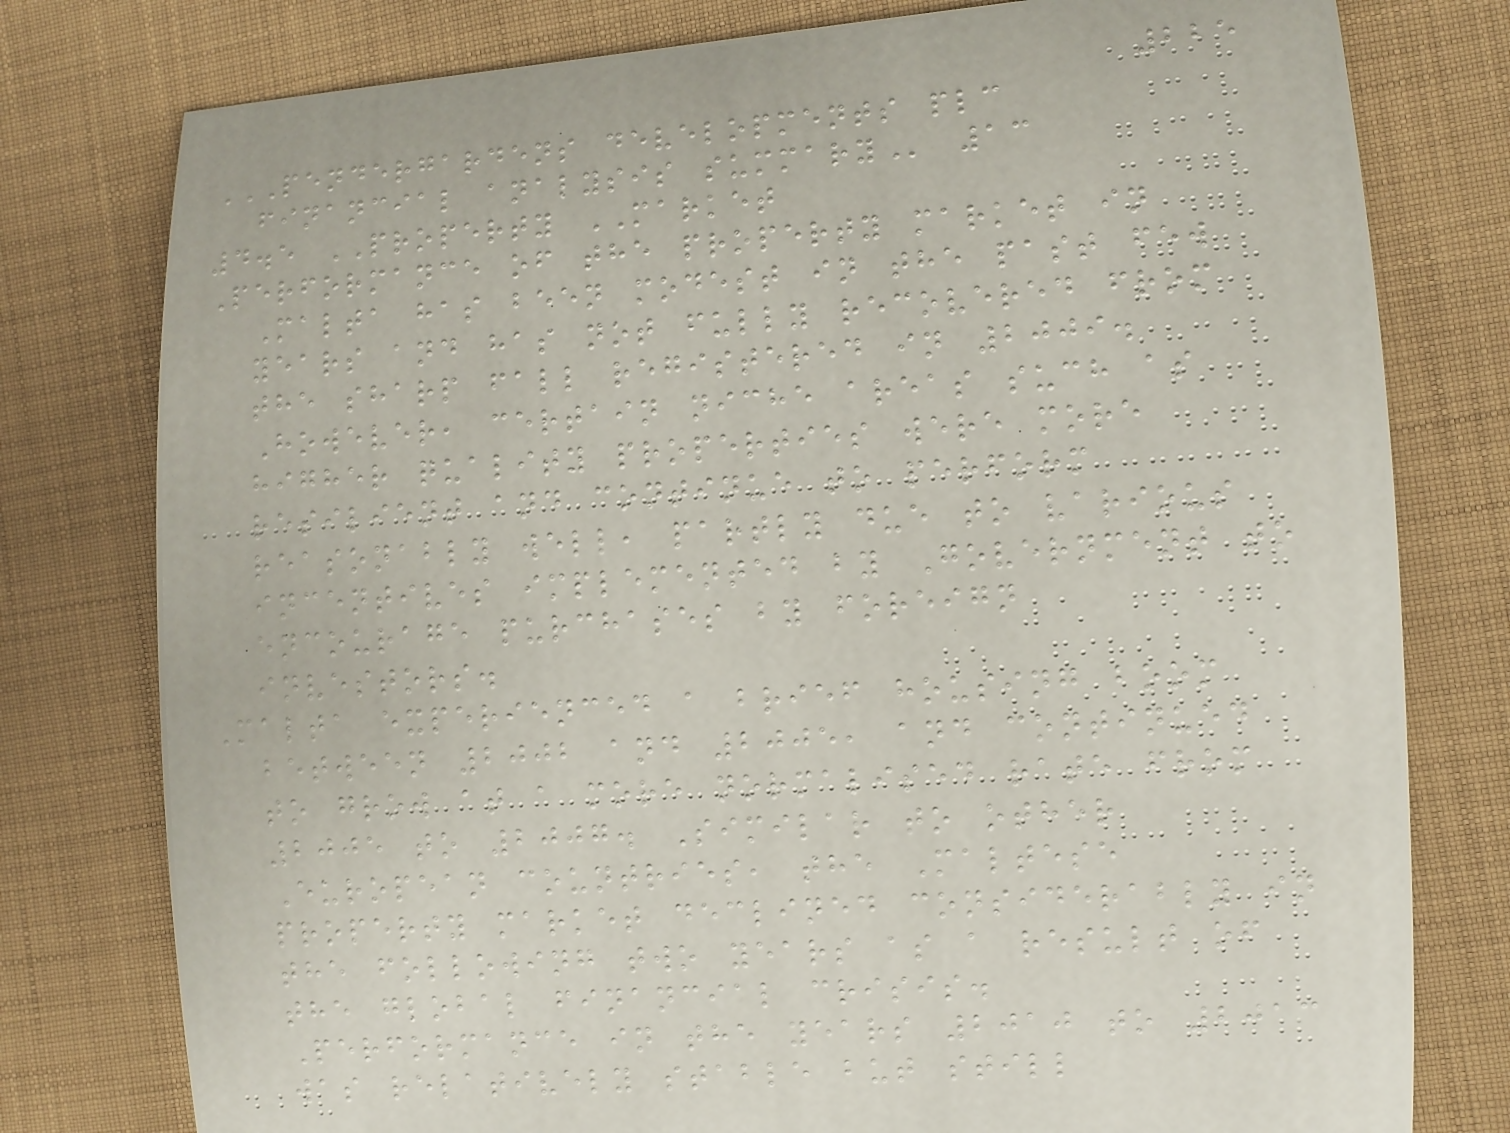225
PENDERGARDENS DEVELOPMENTS PLC
FINANCIAL ANALYSIS SUMMARY 13
4.5 PROPERTY MARKET
Performance of the property market in
Malta has been modest in the past few
years and has not fully recovered from
the sharp fall registered in 2009.
However, certain niche areas such as
higher quality properties were more
resilient and continue to perform
reasonably well, partly due to various
incentives implemented by Government to
encourage purchases by foreign
investors.
Malta experienced a brief housing boom
between 2002 and 2005, and continued
to grow at a more normalised rate from
2005 to 2007. Similar to other
European countries, the Maltese
property market declined considerably in
the following two years as a result of
the global financial crisis.
Performance in the years 2010 to 2013
was relatively stable but still
